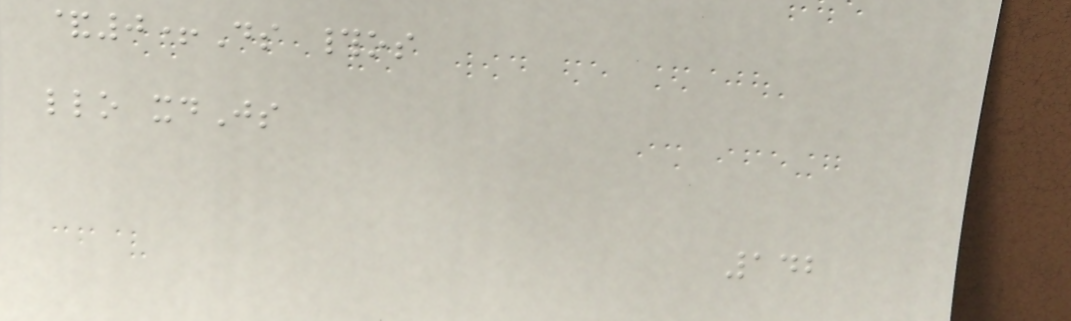&0+Ds #os
llo xdJs
142
